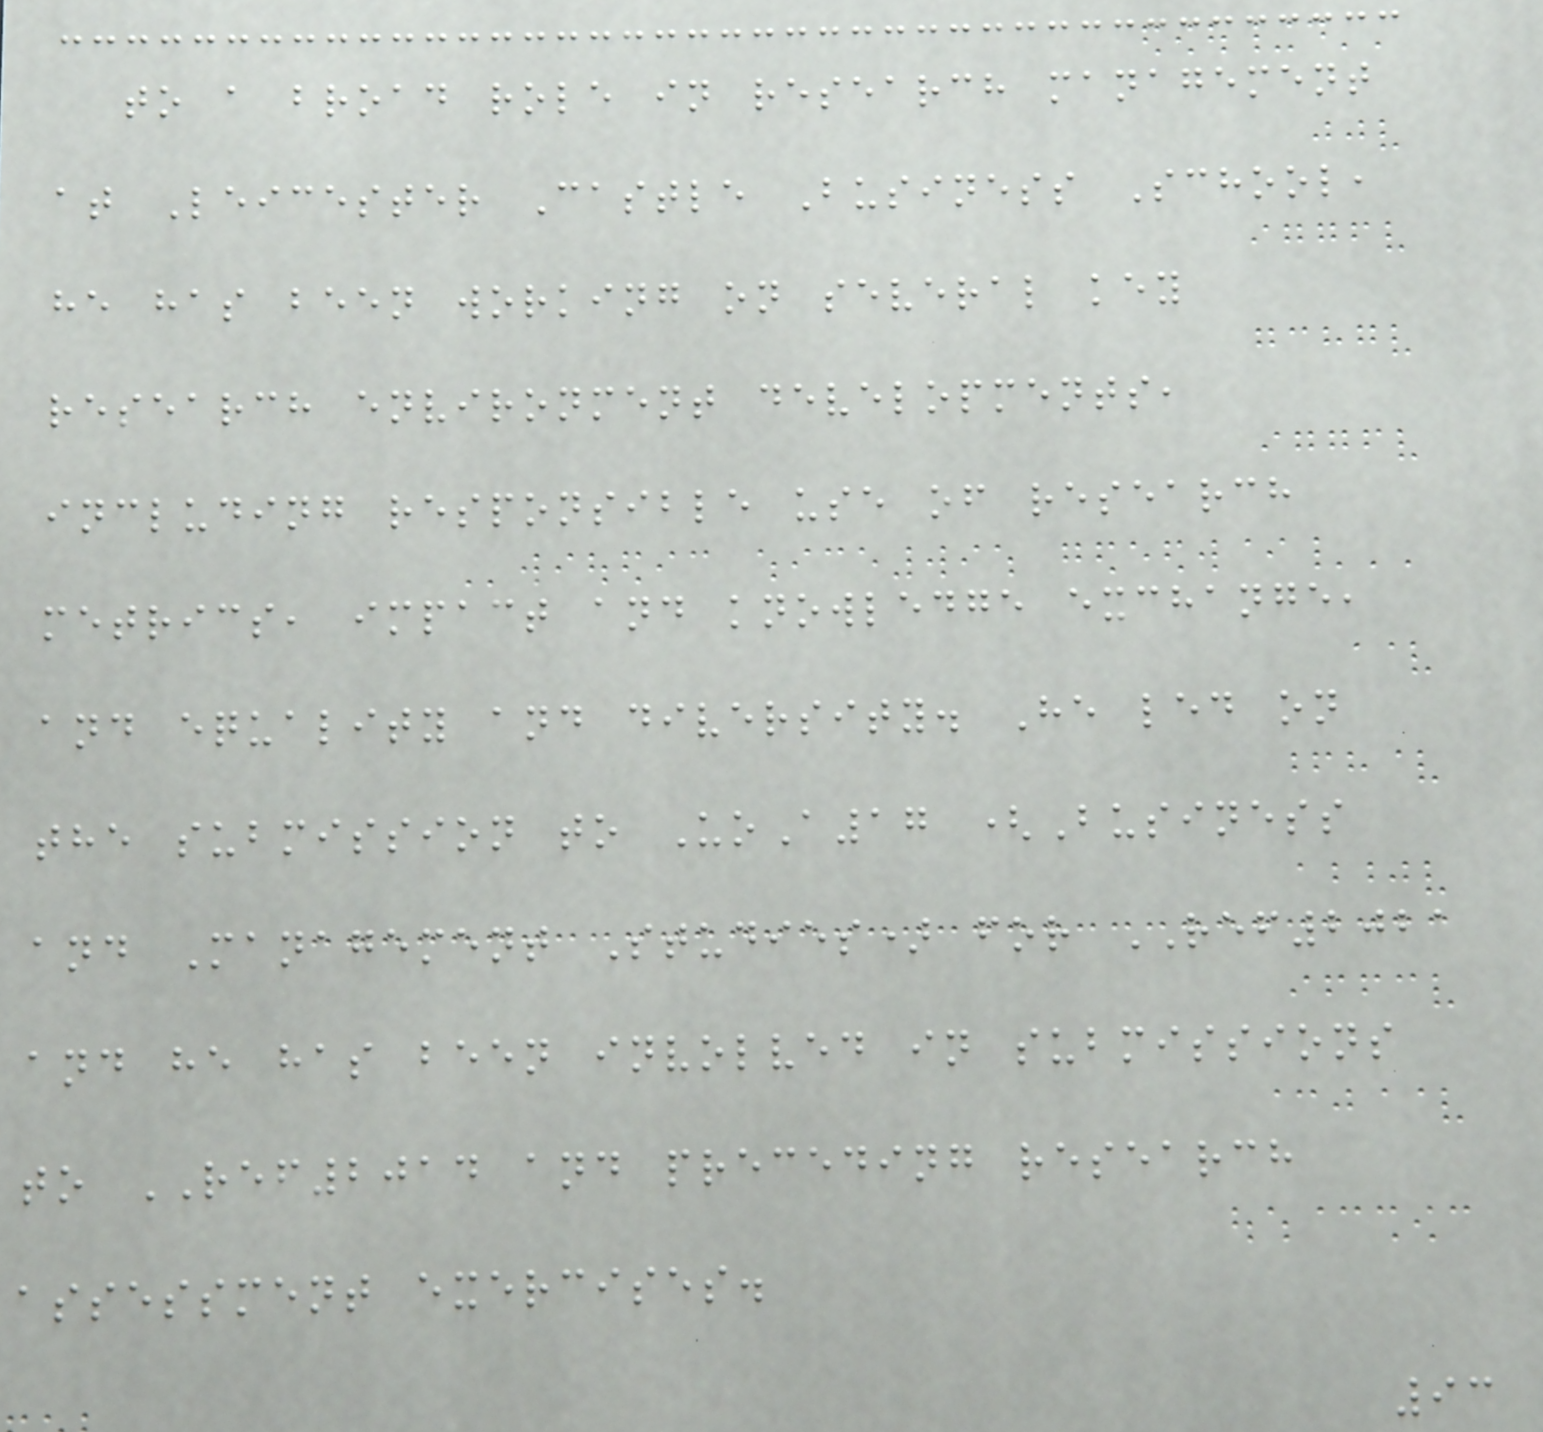to a broad role in research management
at Leicester Castle Business School,
he has been working on several key
research environment developments,
including responsible use of research
metrics, impact and knowledge exchange,
and equality and diversity. He led on
the submission to UoA17 (Business
and Management Studies) for REF2021
and he has been involved in submissions
to REF2014 and preceding research
assessment exercises.
93
